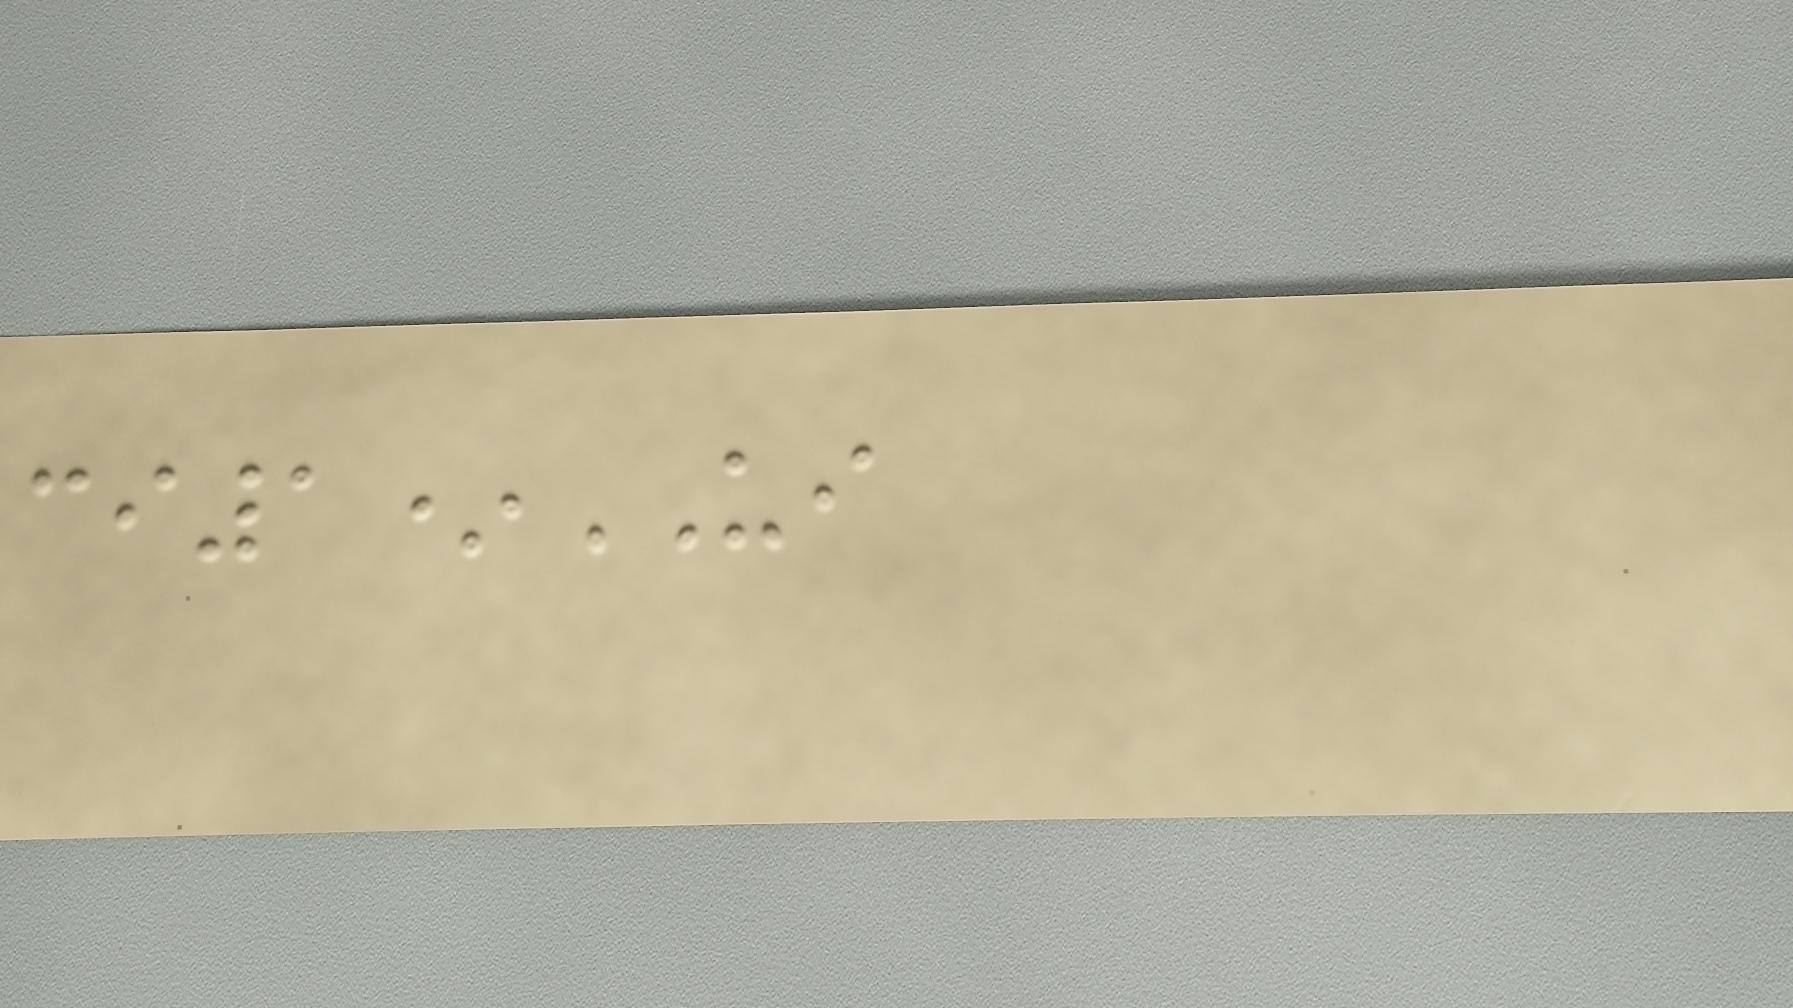ci1*UI
